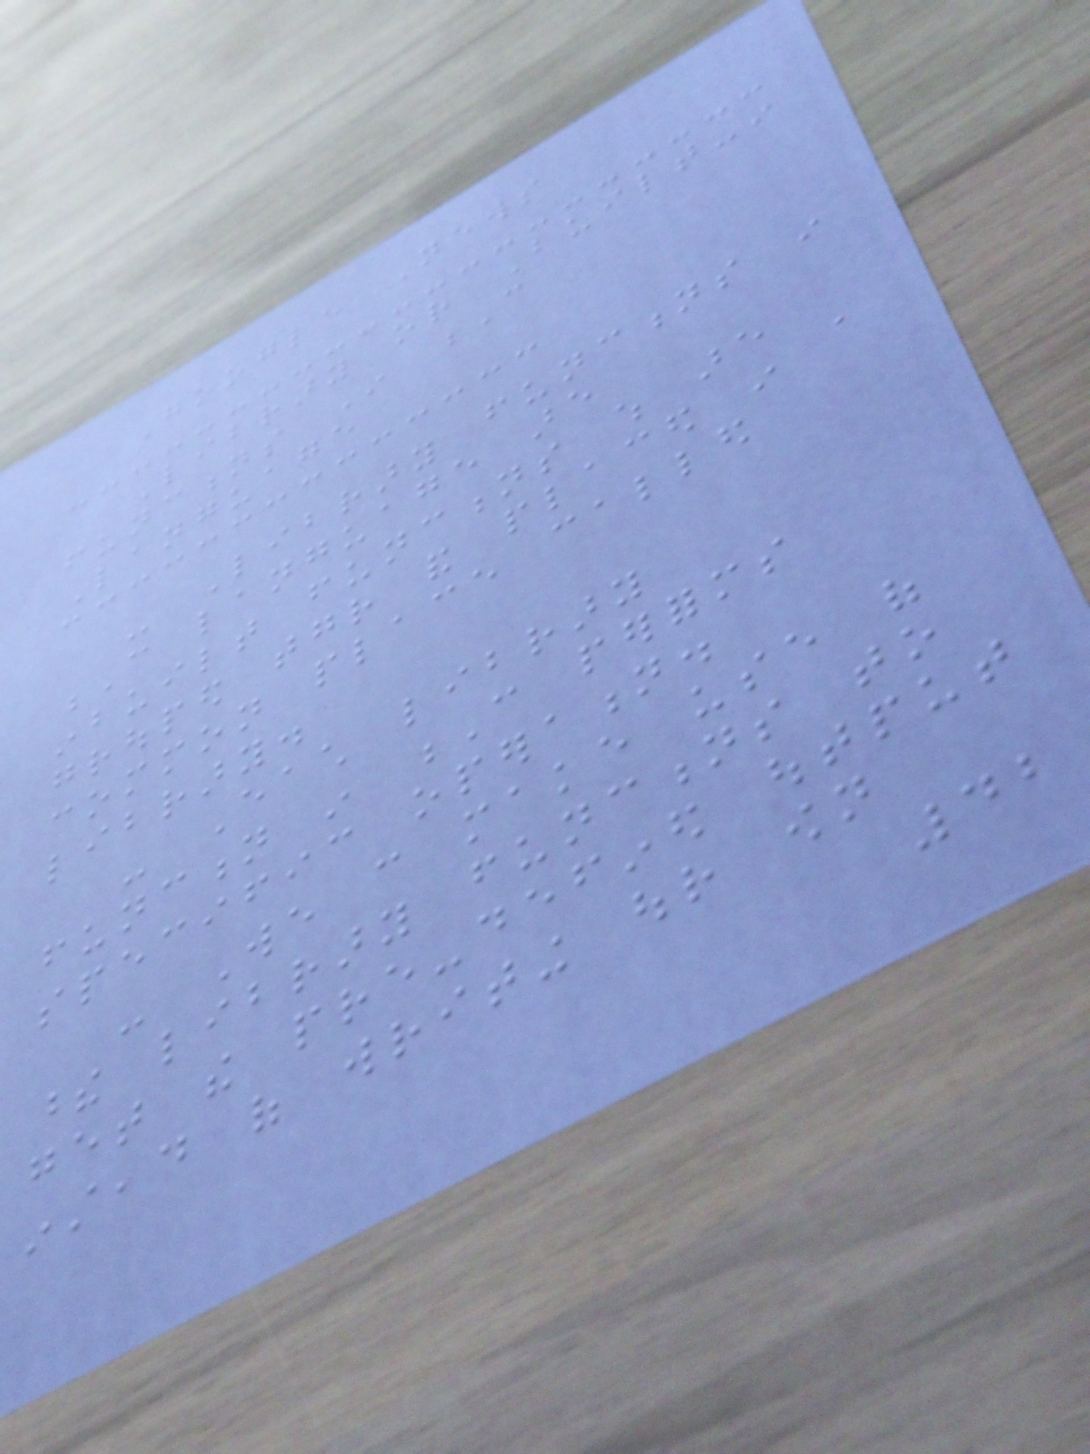Google News
Library or Built-in
functions In C
Language
- Library functions in
C language are
inbuilt functions which are
grouped together and placed in a
common place called
library.
- Each library
function in C performs
specific operation.
- We can make use of
these library functions to
get the pre-defined output
instead of writing our own
42
